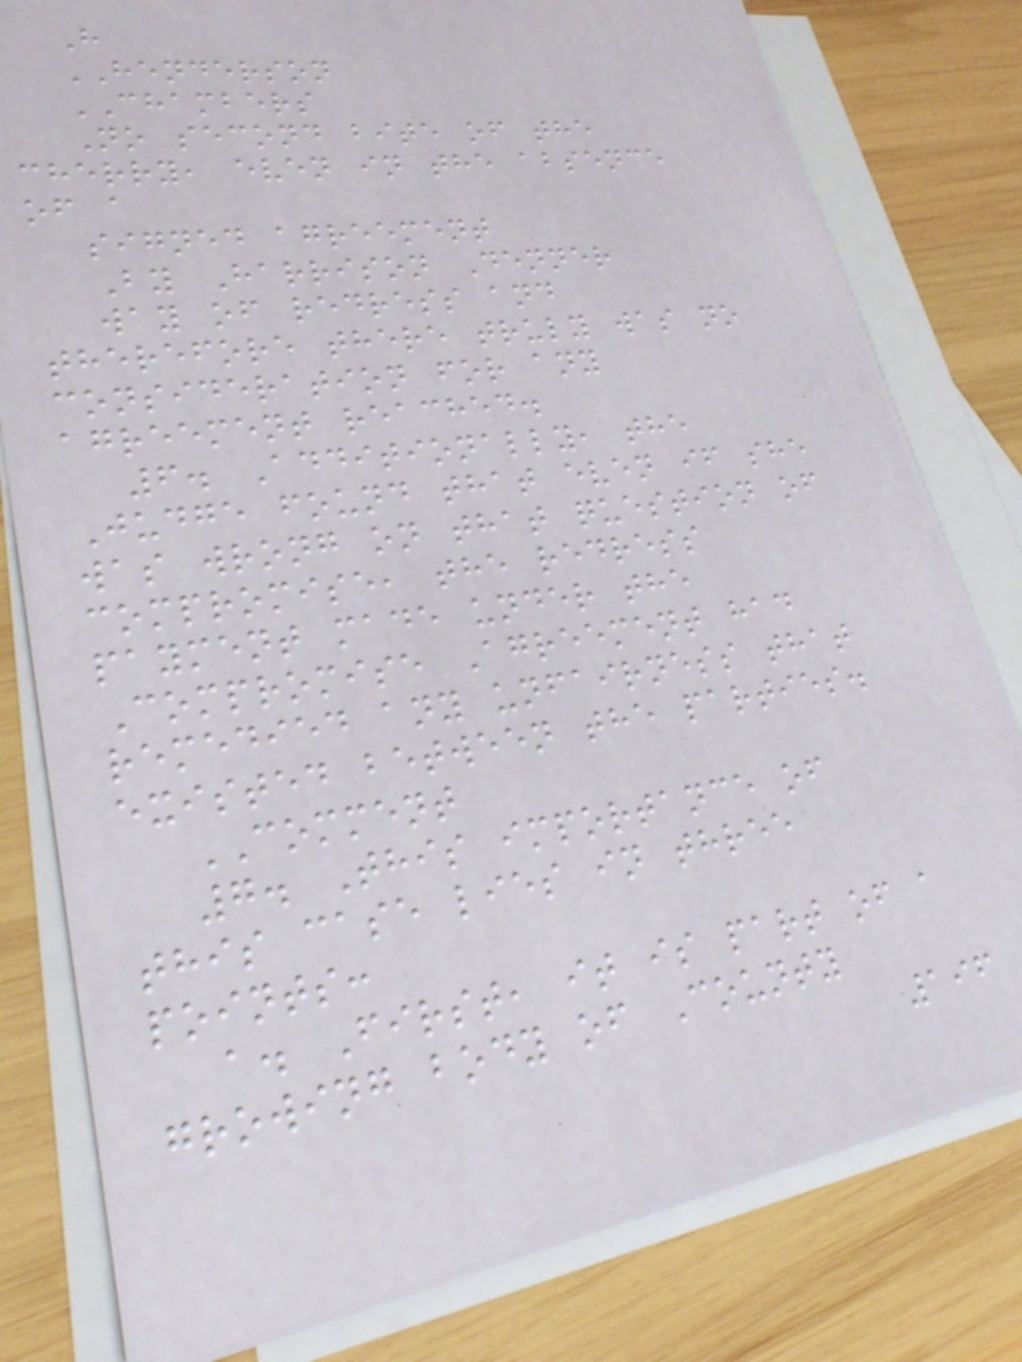H
HENDERSON
CHAMBERS
No second bite of the
cherry, even in the absence
of a
signed agreement
By Harrison Denner
way of redress and
therefore there truly was no
consideration for any
agreement reached.
6. Additionally, the
Judge found that even if she
was wrong on that question of
compromise, the redress
payment made under the
Compromise Agreement had
remedied any unfairness that
existed between the parties.
COMMENT
7. This importance of
this case lies in three
points:
a. First, it is part of a
growing body of County
196
